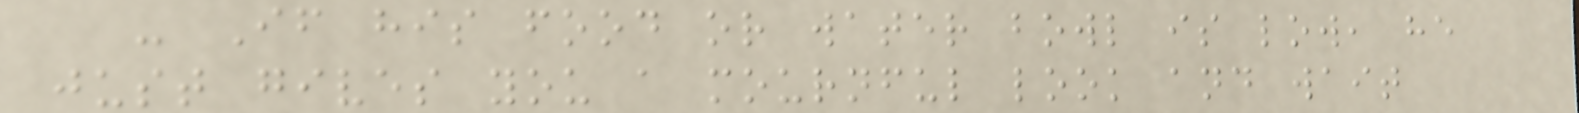- If his food or water bowl is low, he
just gives you a mournful look and wait
